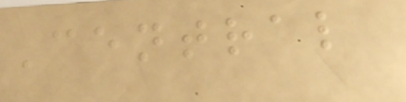Central
